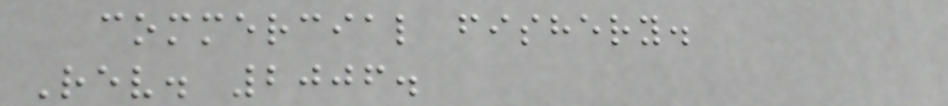commercial fishery.
Rev. 2006.
